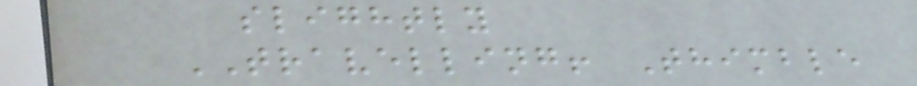slightly
TRAVELLING! Thimble
